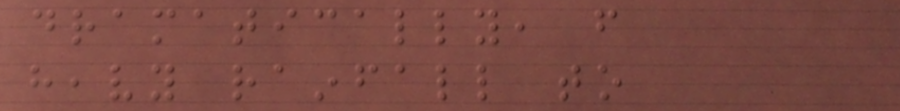dramatically, from
heavy rainfall to
